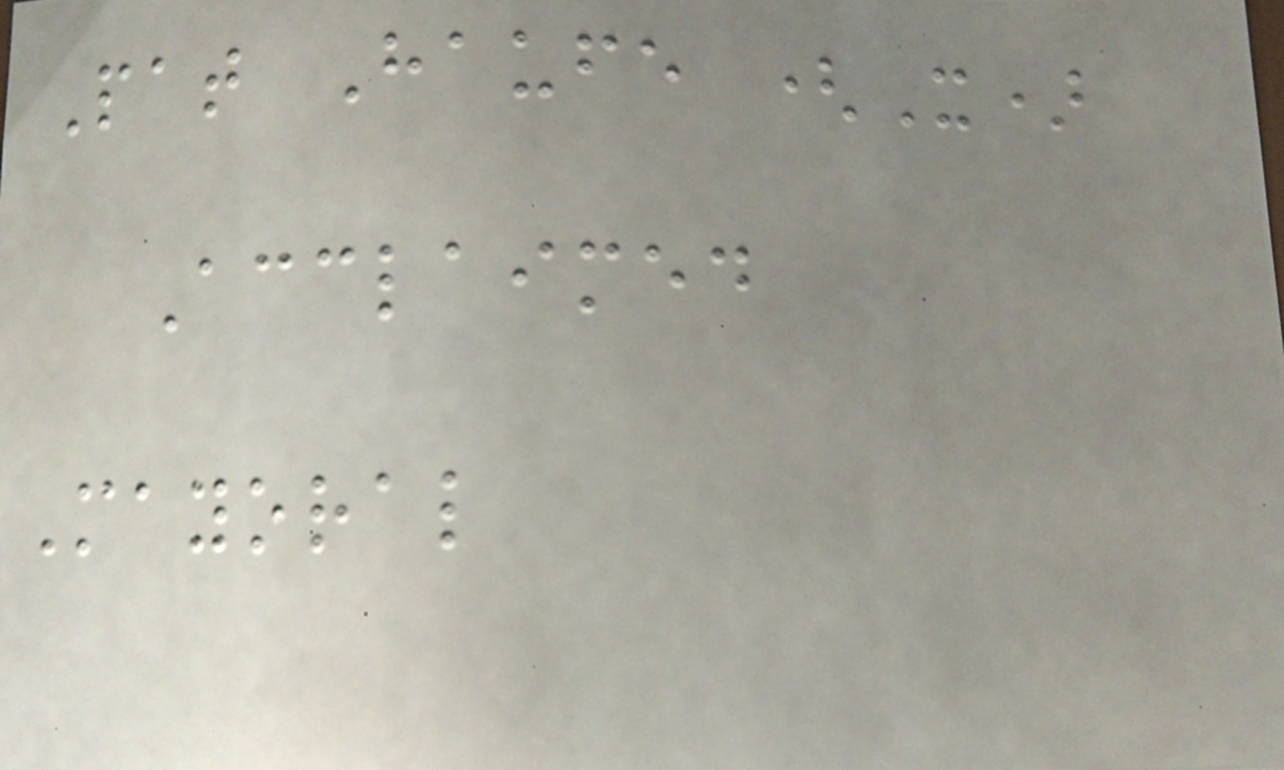Pat Haufe (X)
Acclaimed
Mayoral
